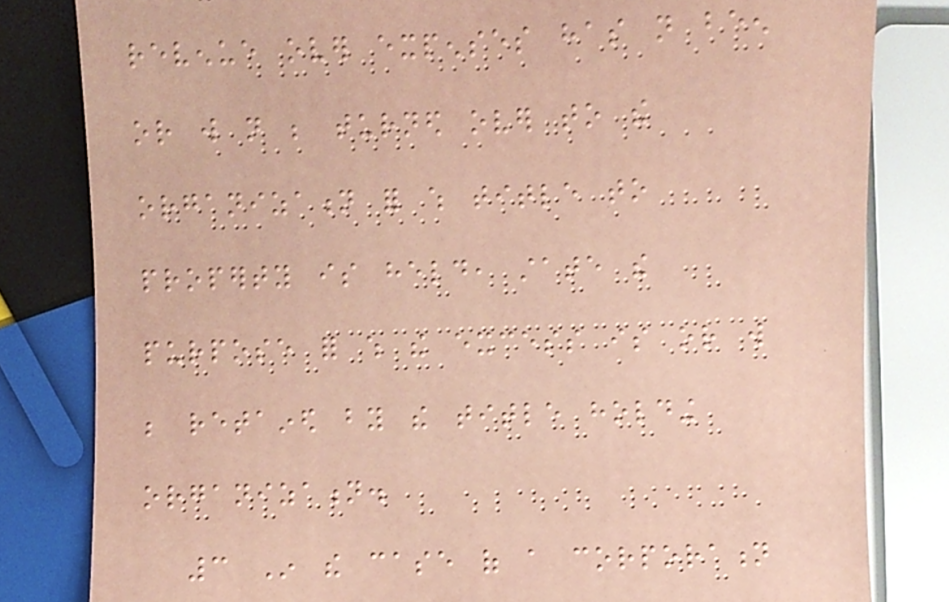revenue over expenses has not been
or will not be turned over to the
organization for which title to
property is held, state the
purpose for which the excess is or will
be retained by the title holding
organization.
3 In the case of a corporation
